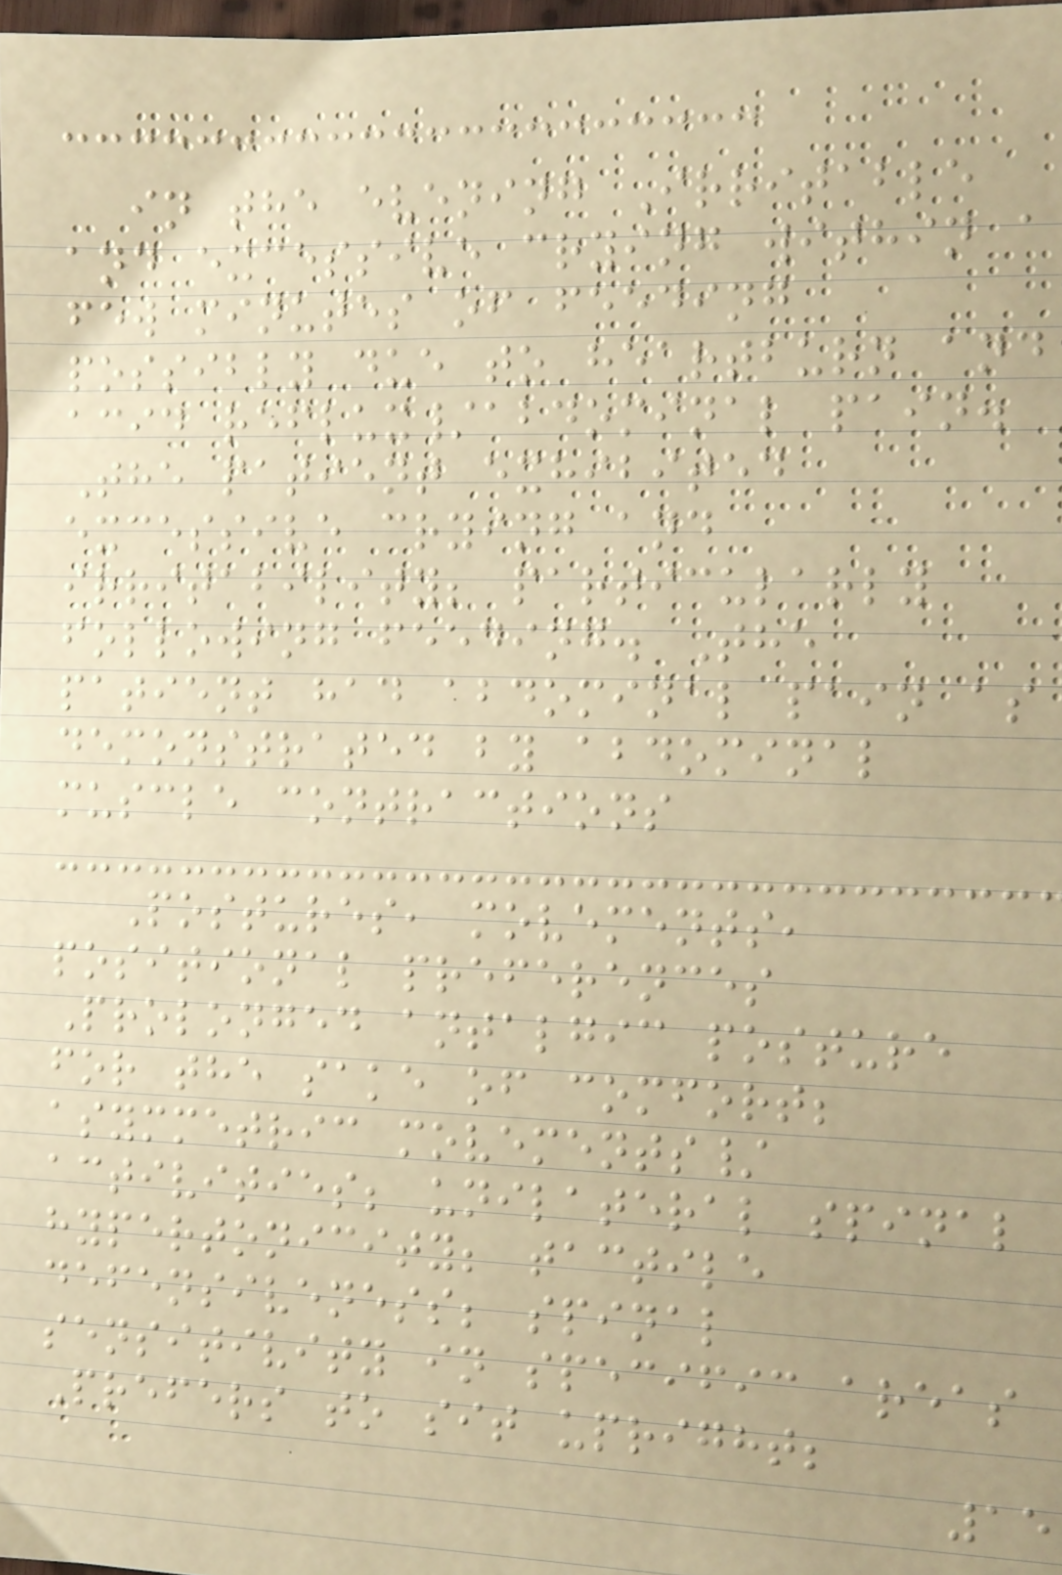in the evening Irritable
and excessive crying within a
few minutes of feeding
possibly due to heartburn and
acid reflux/abdominal pain.
The patient exhibited
excessive crying and
irritability; particularly
following feeding. The
patient had abdominal pain as
demonstrated by abdominal
muscle contractions
Postures, movements,
positional preferences
Prolonged antalgic posture
for the sake of comfort;
asymmetric movements/
activities; unilateral spinal
hypertonicity; tactile
defensiveness; spinal
sensitivity in specific areas
Prefers to sit upright;
15
